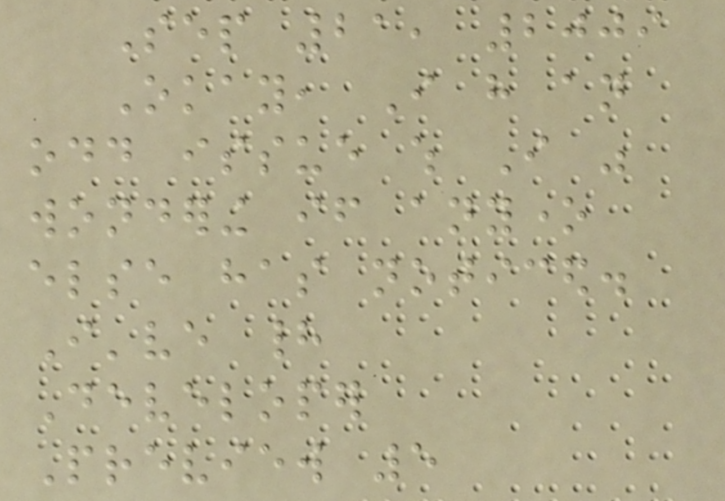Sep 21, 2009
Okay, I have an
odd issue which I was
wondering if anyone
else has noticed.
I've had
Developer
Preview 5
